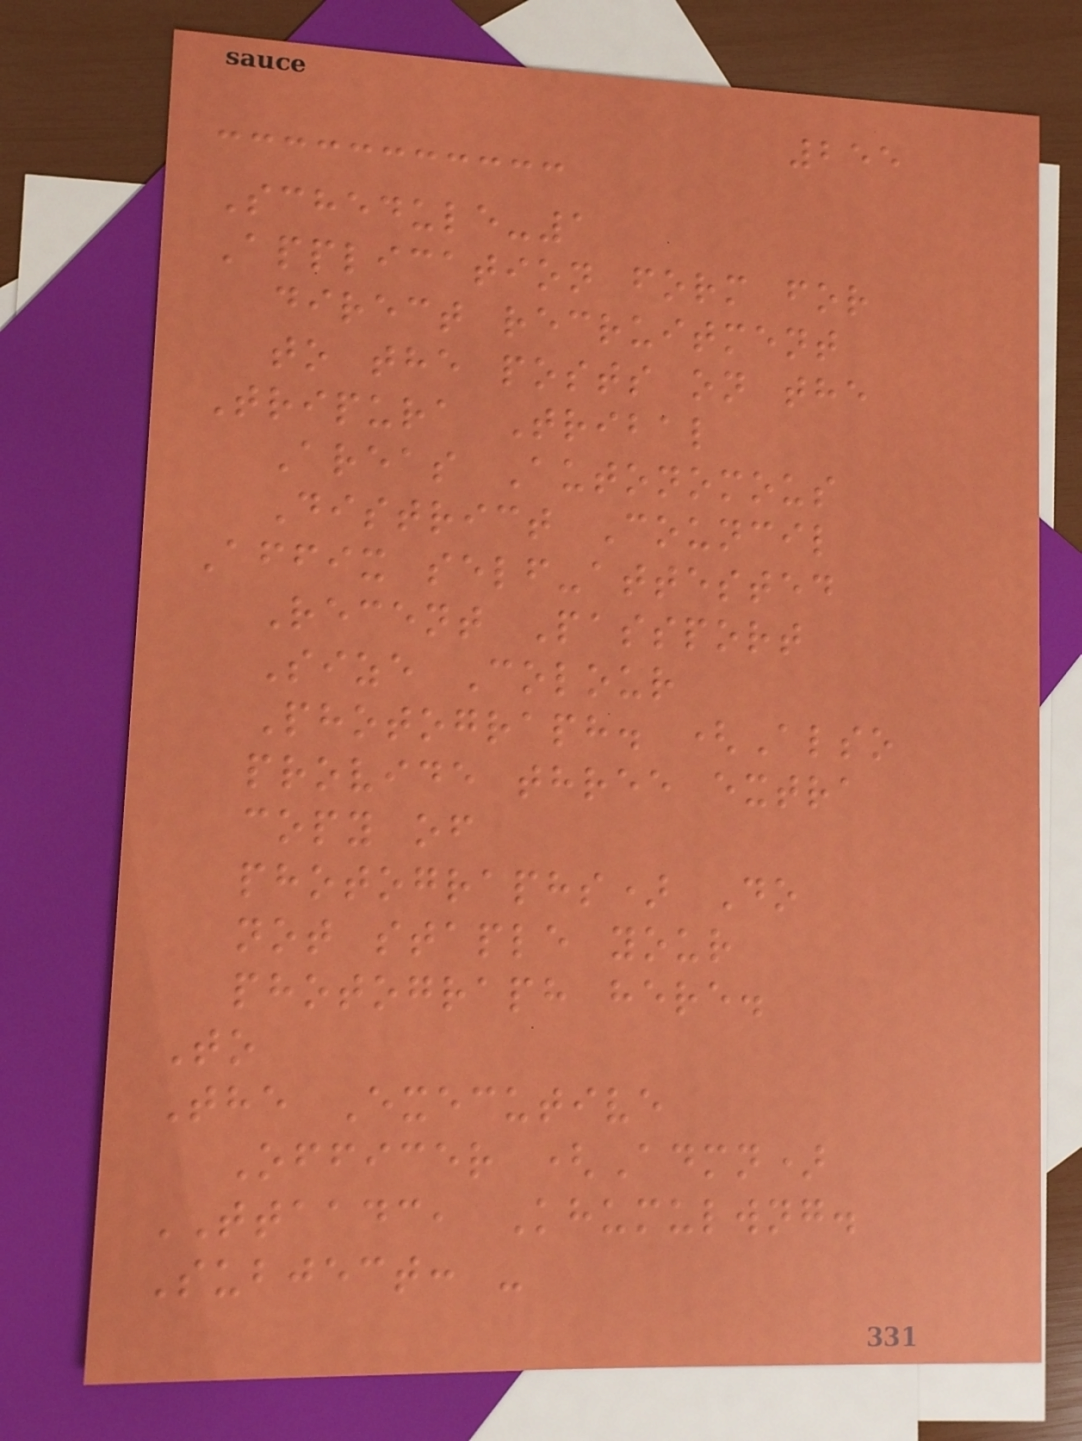255
Schedule-1
Application form for
direct recruitment
to the posts on the
Tripura Tribal
Areas Autonomous
District Council
Affix self-attested
Recent Passport
Size Colour
Photograph. (Also
provide three extra
copy of
photographs) Do
not staple your
photograph here.
To
The Executive
Officer (Admn)
TTAADC, Khumulwng.
Subject: -
